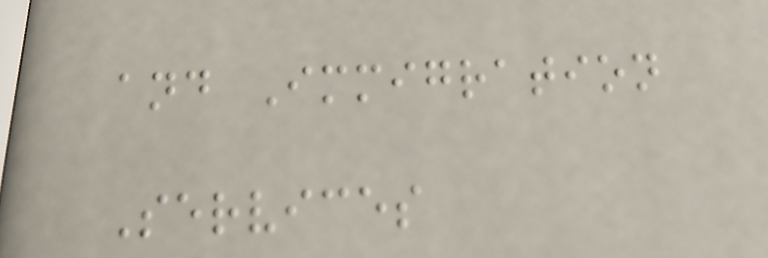and Immigration
Services
